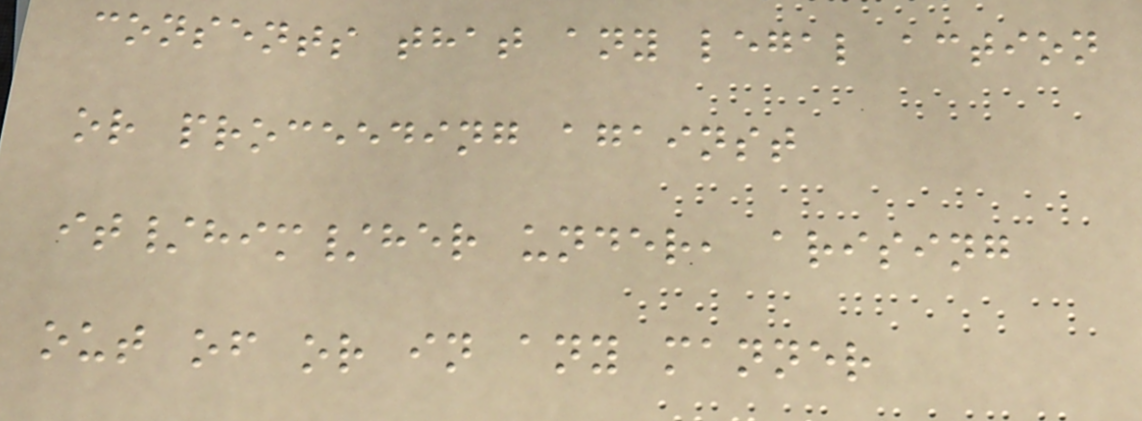consents that any legal action
or proceeding against
it/him/her under, arising
out of or in any manner
